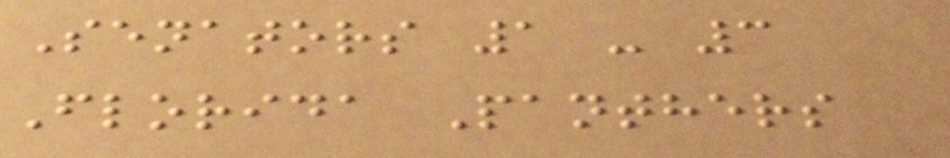Senators 1 - 3
Florida Panthers
